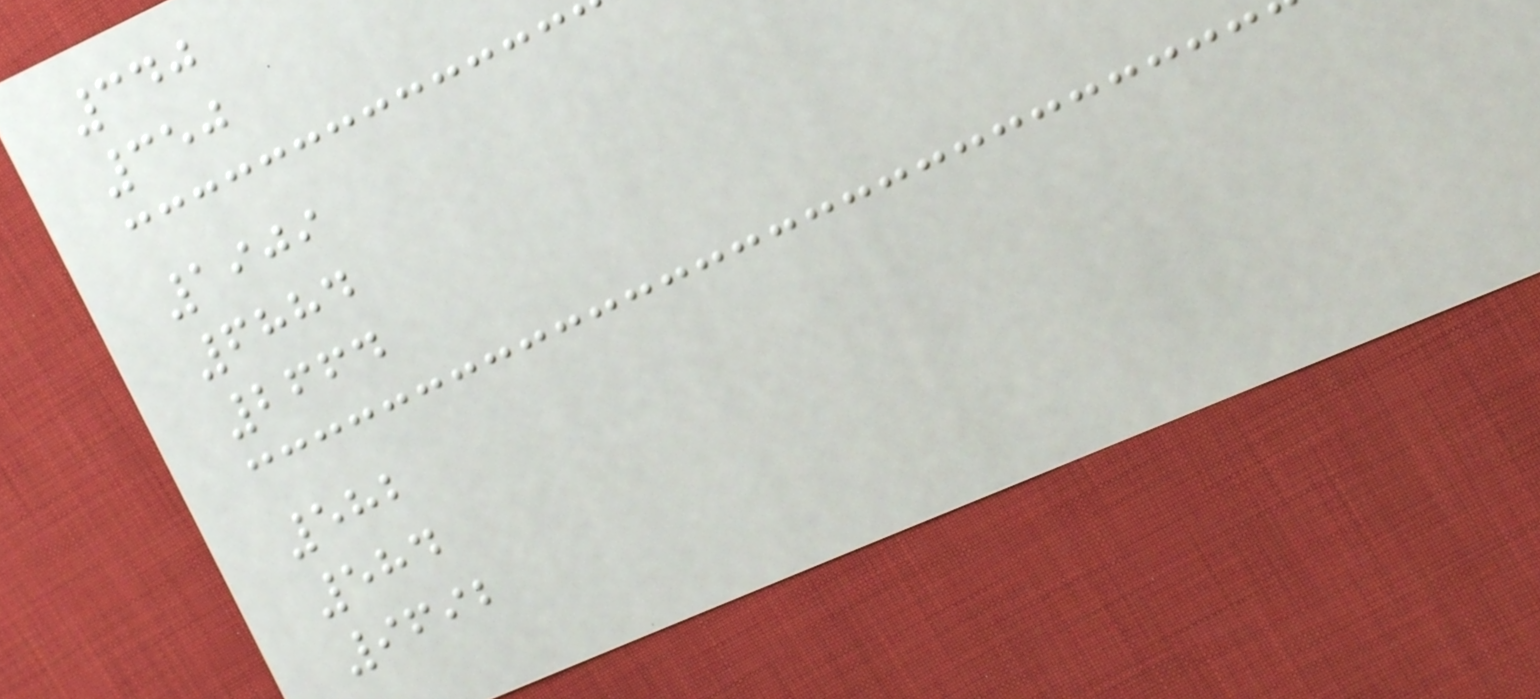340
350
1909
6884
2664
582
584
9692
